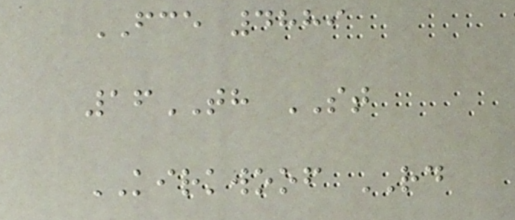FCE 4889
16TH ST
KIRKWOOF RD
